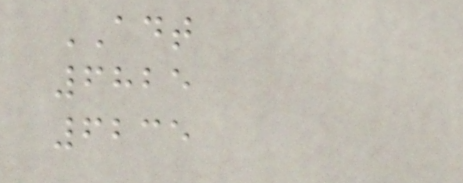ADT
6825
6235
